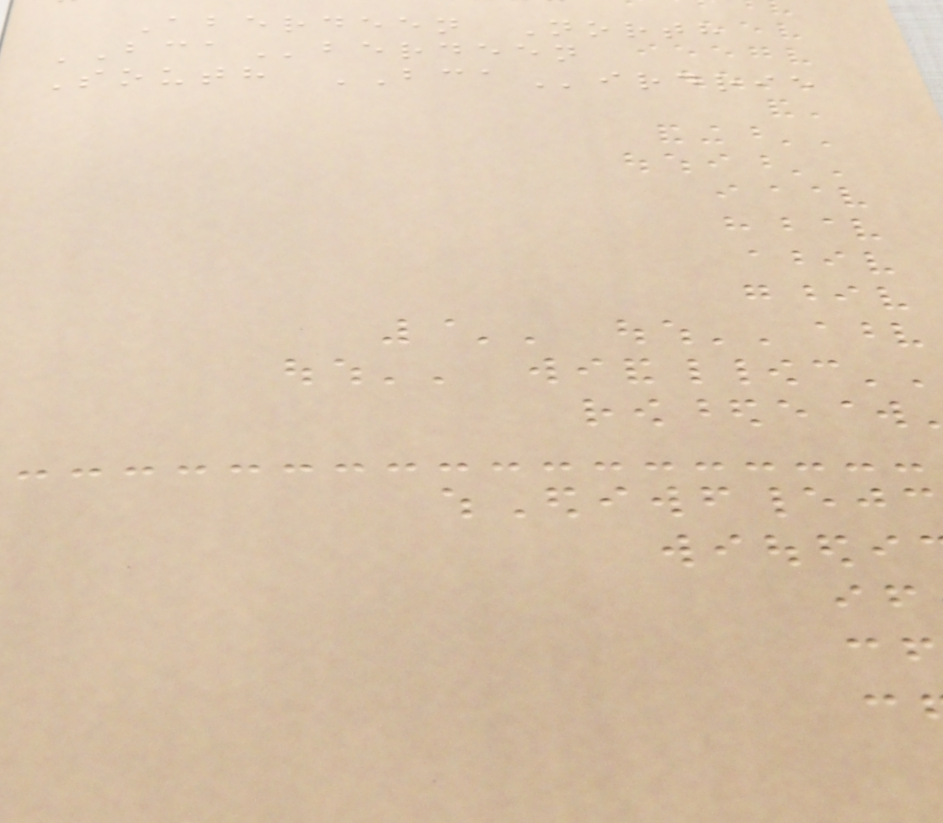Aberdeen North
BCAberdeen
South BCAirdrie
